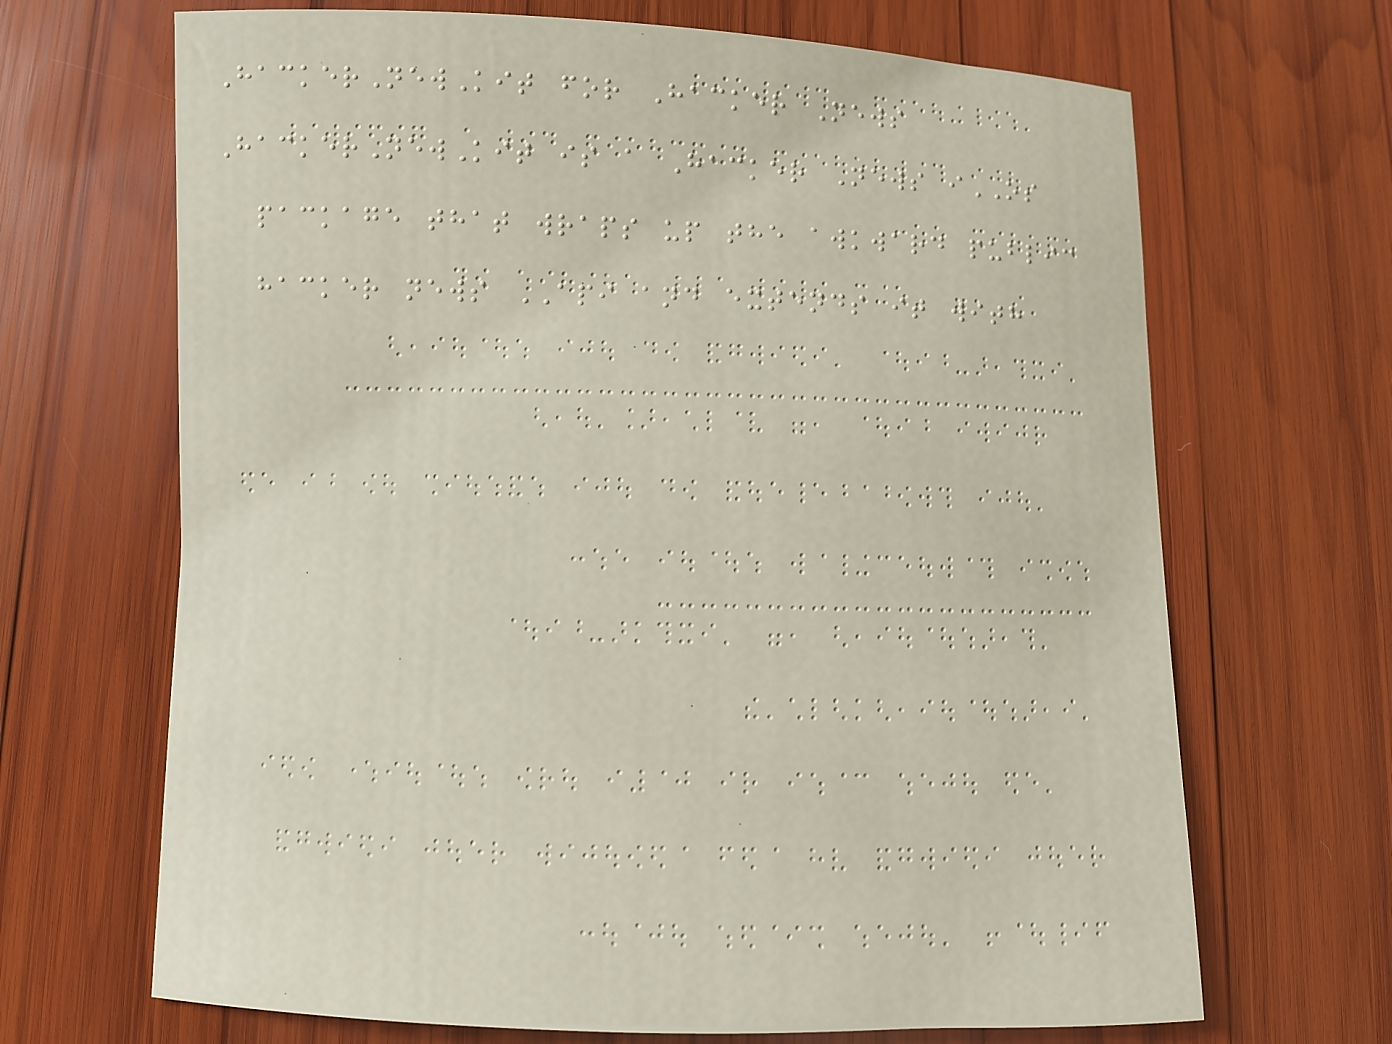HackerNewKit for Hacker News
HackerNewKit is a Hacker News iOS
package that wraps up the awkward public
hacker news API and extends it with
